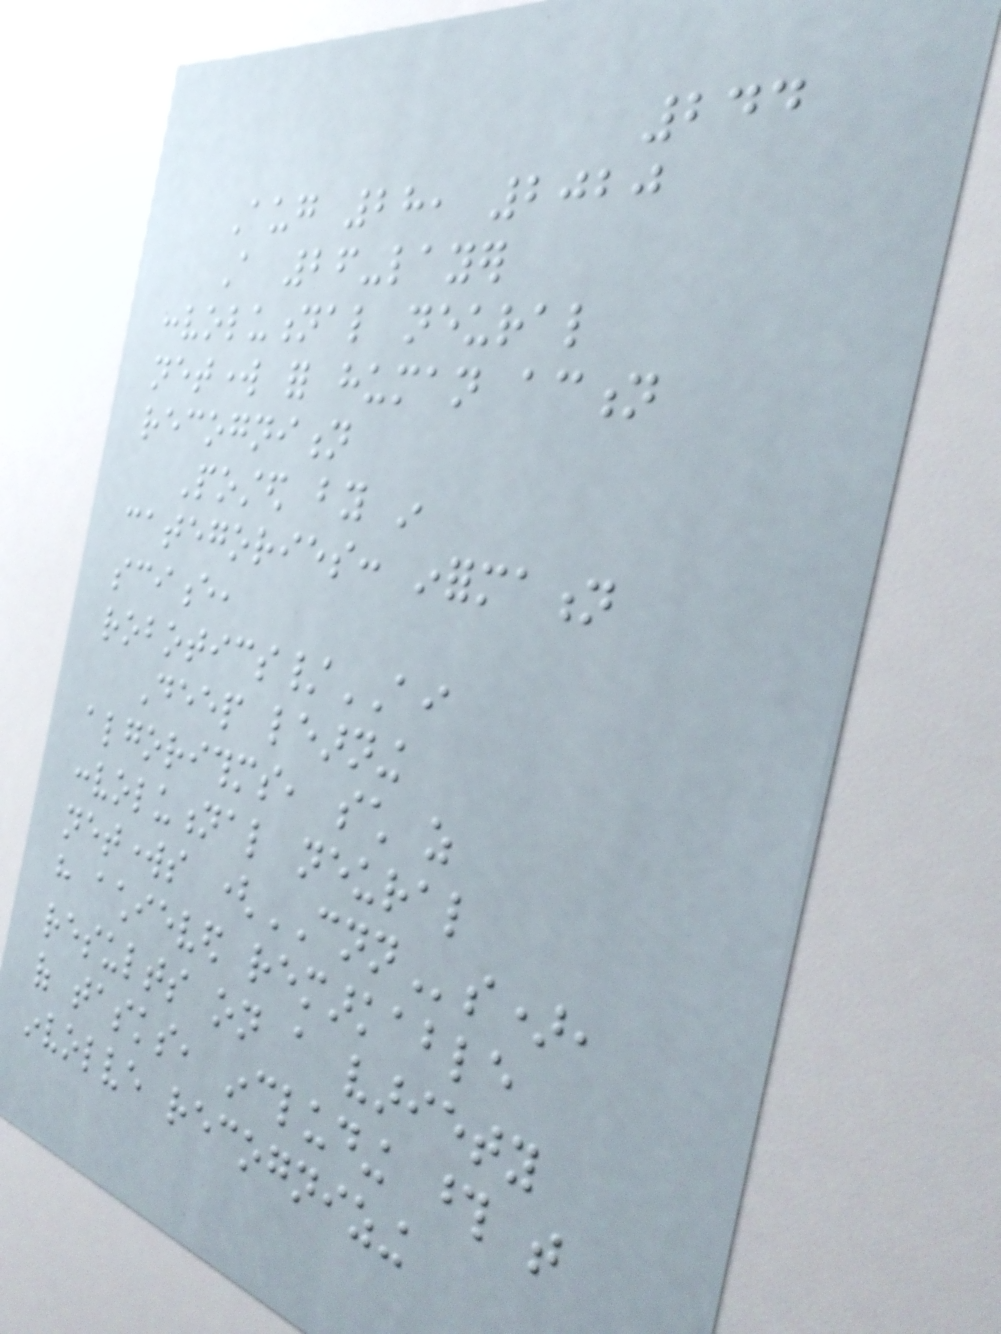244
Aug 28, 2020
A 26-layer
convolutional neural
network for human action
recognition
Posted by in
categories: information
science,
robotics/AI
Deep learning
algorithms, such as
convolutional neural
networks (CNNs),
have achieved remarkable
results on a variety
of tasks, including those that
involve recognizing
